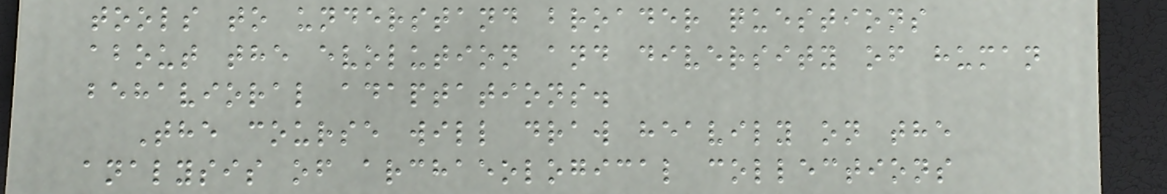tools to understand broader questions
about the evolution and diversity of human
behavioral adaptations.
The course will draw heavily on the
analysis of archaeological collections
